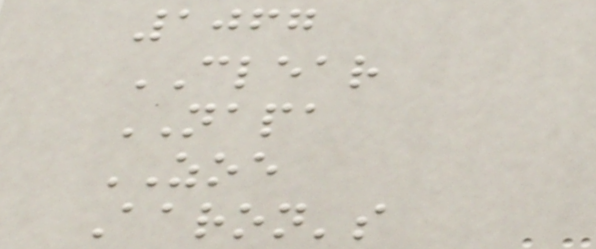1067
CLEAR
NAPA
ZOE
Aaron's
